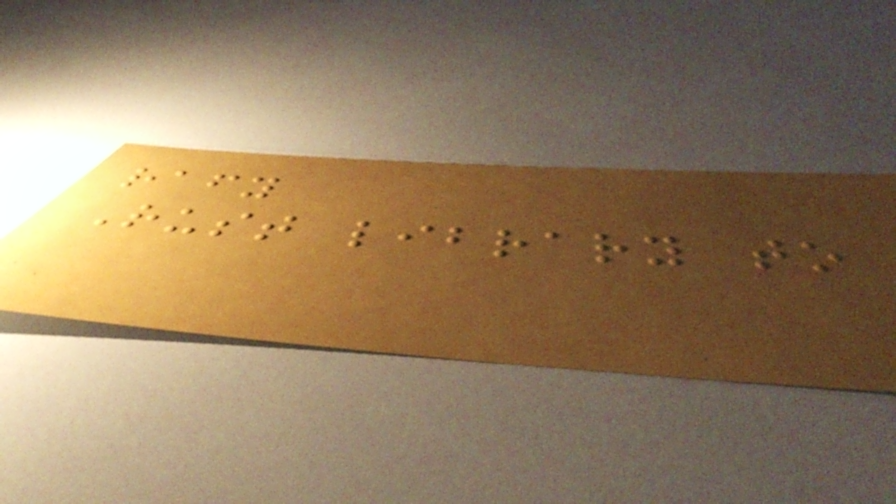rafy
Rust library to
